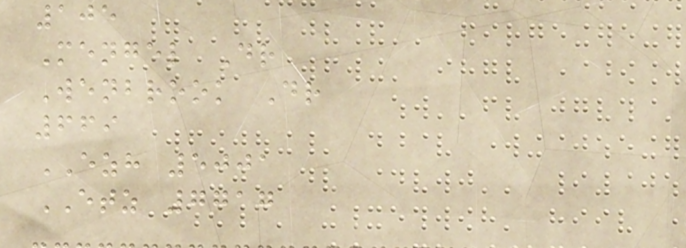105
Mengel Dr
Wenbrook Dr
669
EZH 5001
ETZ 7717
